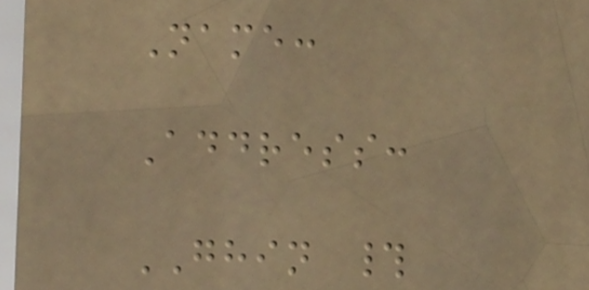Name:
Address:
GHIN #
